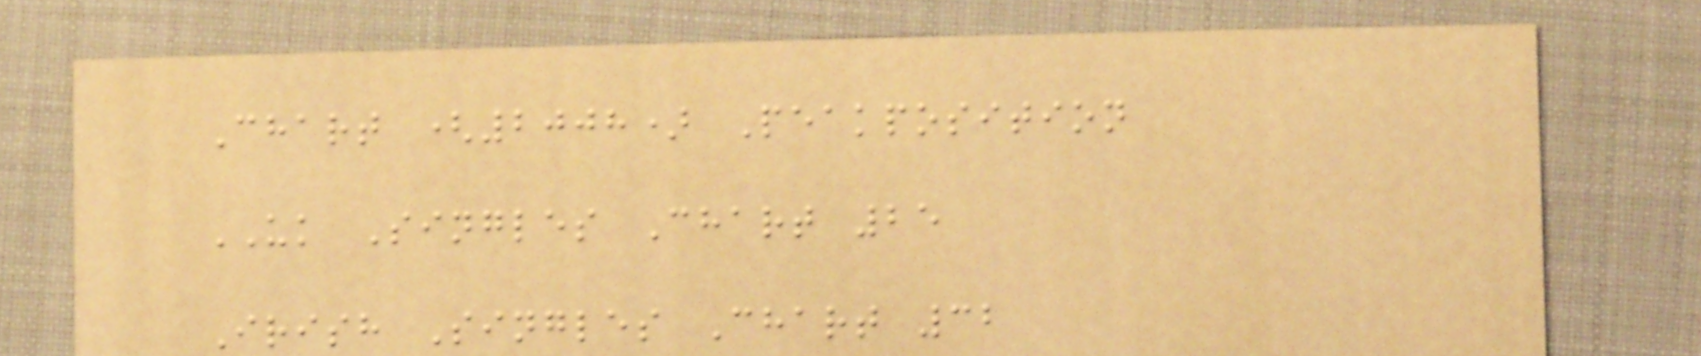Chart (2008) Peakposition
UK Singles Chart 25
Irish Singles Chart 32
